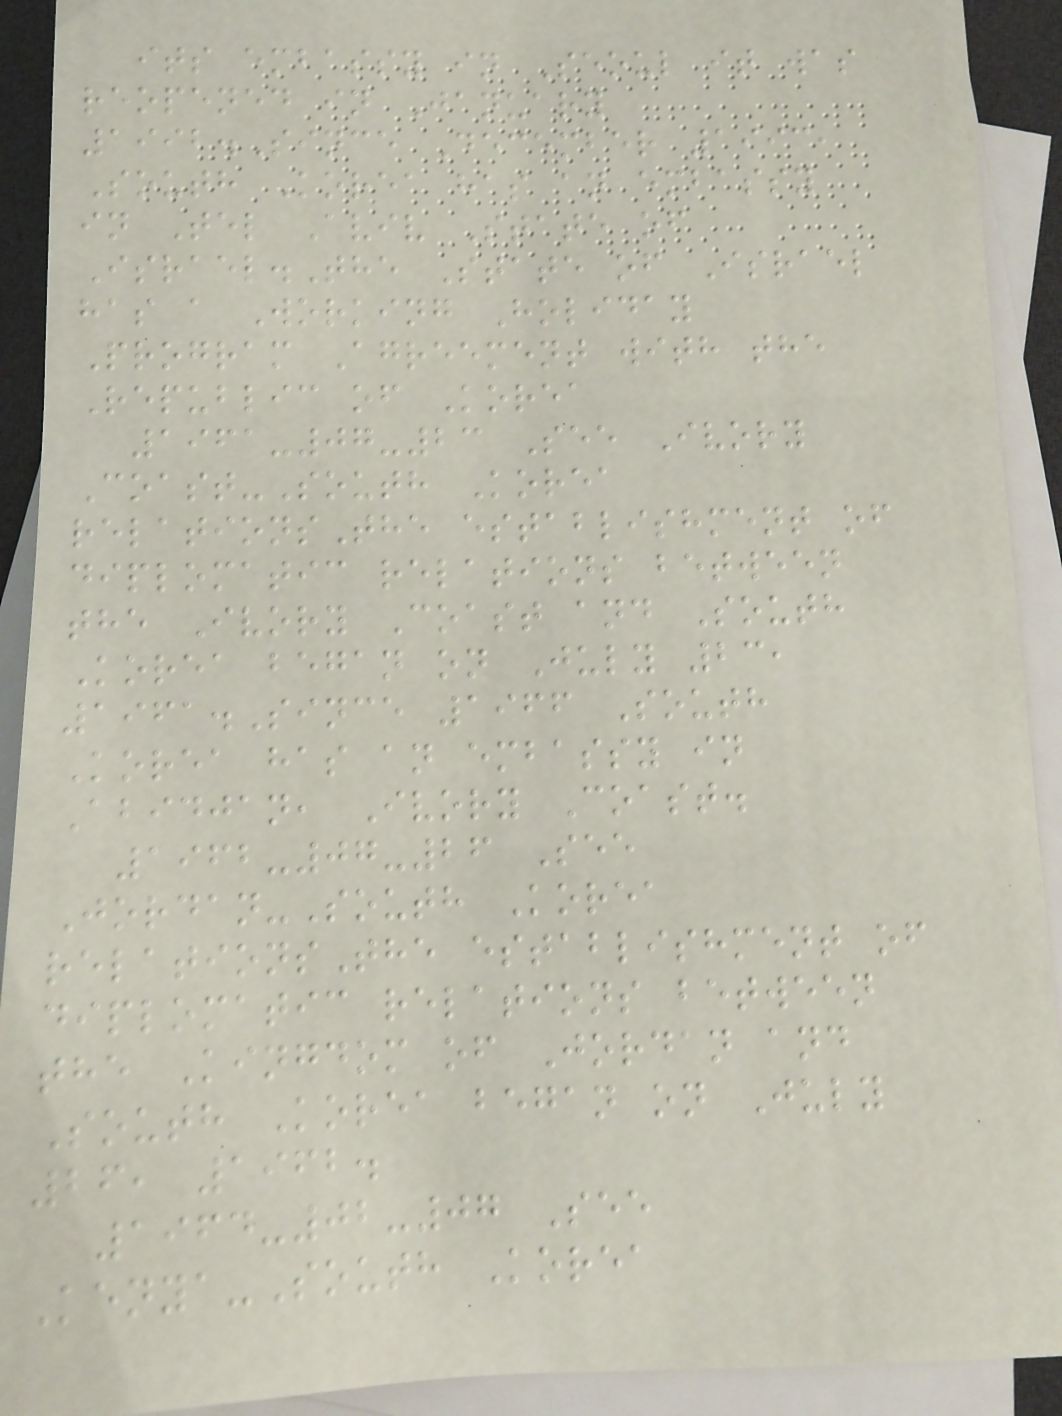its embassy in Seoul it was
reopened in January
1992.Since December 1993,
South Korea has an embassy
in Tel Aviv State of
Israel.The State of Israel
has a Working Holiday
Program Agreement with the
Republic of Korea
1961-07-23 See Ivory
Coast-South Korea
relationsThe establishment of
diplomatic relations between
the Ivory Coast and South
Korea began on July 23,
1961.Since 1966 South
Korea has an embassy in
Abidjan, Ivory Coast.
1962-07-26 See
Jordan-South Korea
relationsThe establishment of
diplomatic relations between
the Kingdom of Jordan and
South Korea began on July
26, 1962.
1964-02-07 See
Kenya-South Korea
